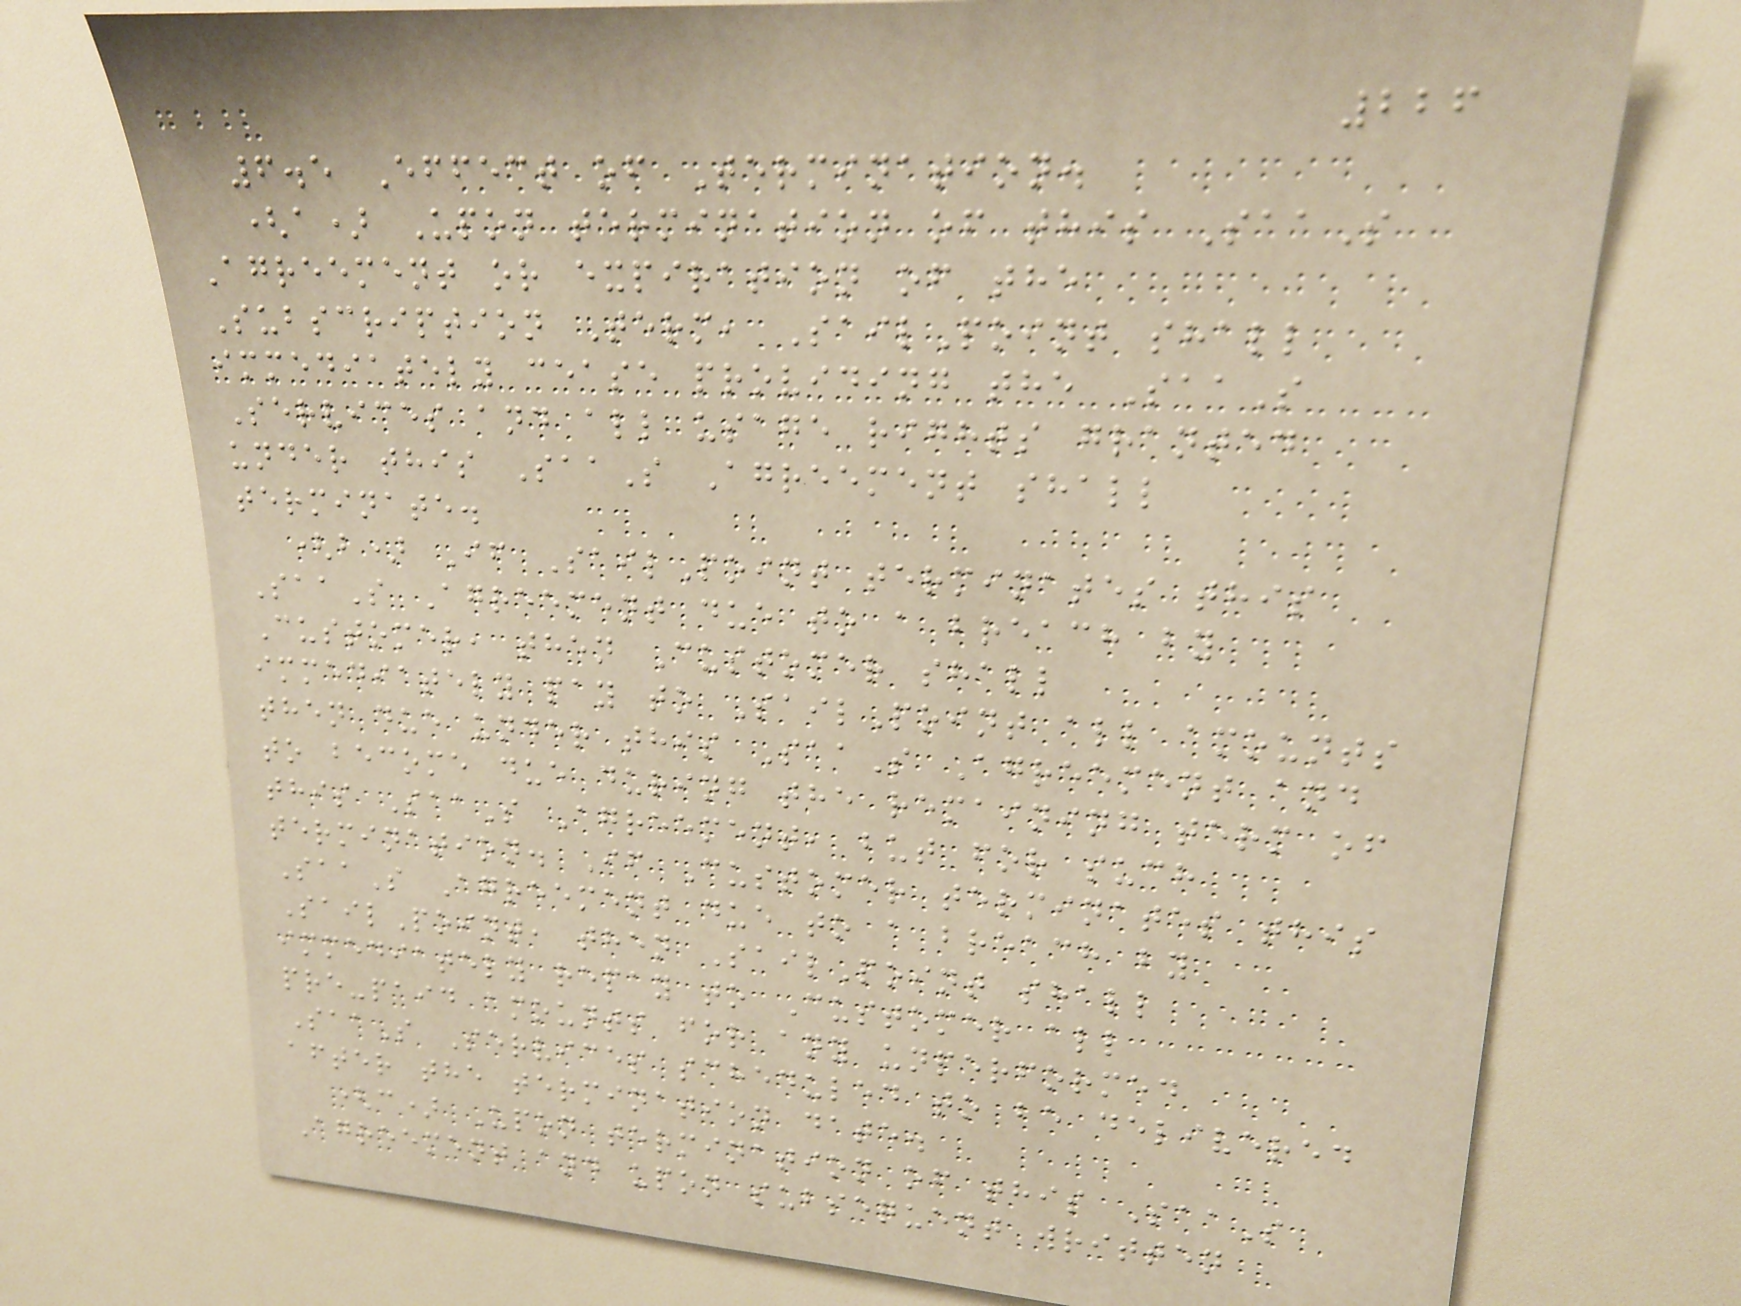226
6.5 Effect of Termination.
(a) Upon termination of this SaaS
Agreement or expiration of the
Subscription Term, SailPoint shall
immediately cease providing the SaaS
Services and all usage rights granted
under this SaaS Agreement shall
terminate.
(b) If SailPoint terminates this
SaaS Agreement due to a breach by
Customer, then Customer shall
immediately pay to SailPoint all amounts
then due under this SaaS Agreement and
to become due during the remaining term of
this SaaS Agreement, but for such
termination. If Customer terminates this
SaaS Agreement due to a breach by
SailPoint, then SailPoint shall
immediately repay to Customer all
pre-paid amounts for any unperformed
SaaS Services scheduled to be delivered
after the termination date.
(c) Upon termination of this SaaS
Agreement and upon subsequent written
